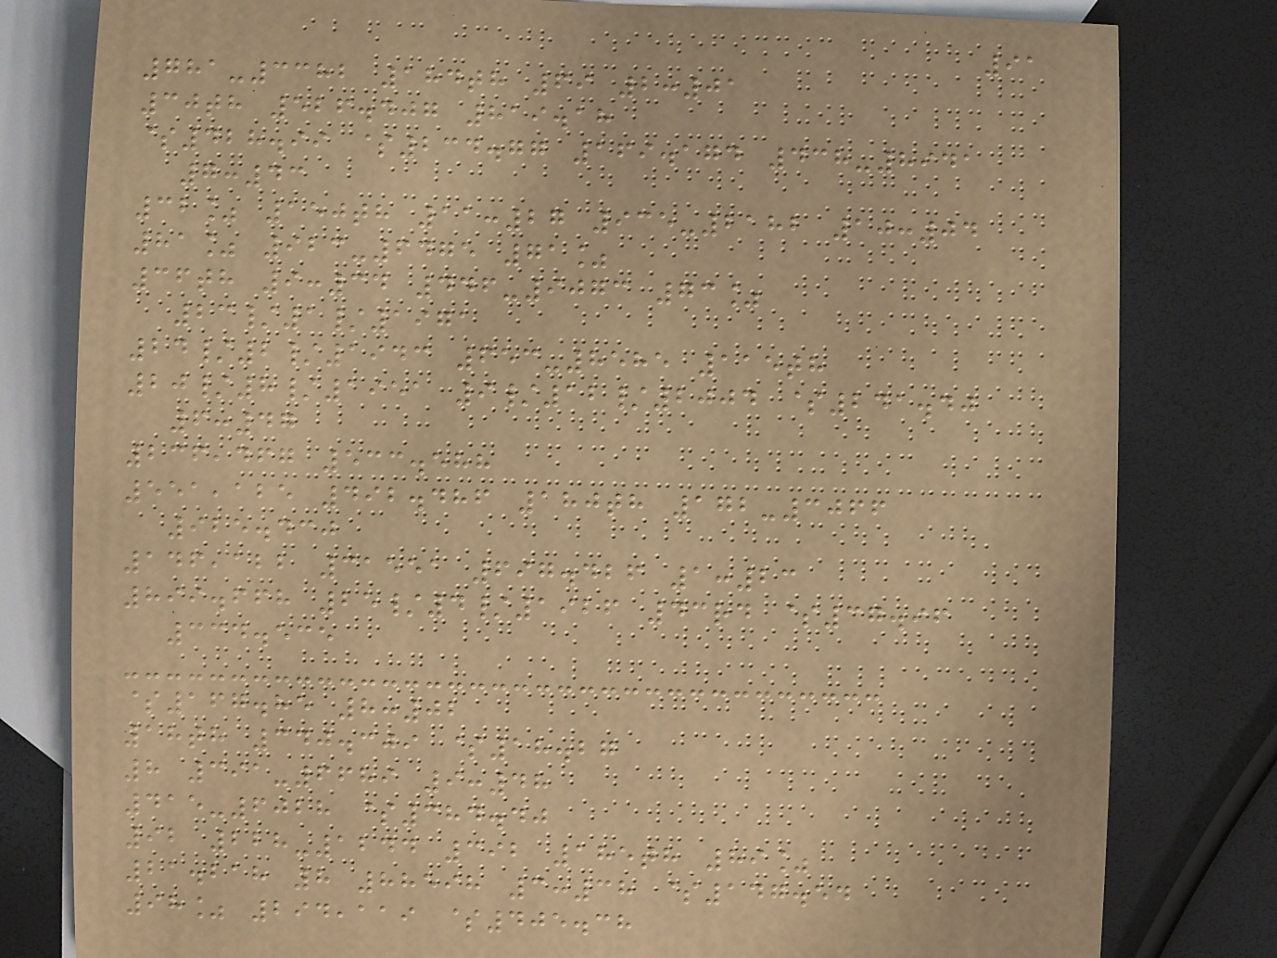91
781-3382 184th 69 2:01
30th 526.407 819.18
$428.99 $234.77 169.174 438-8941
7:43
32% 150th 11:27 935-2182 10:04
81% 923-6475 71%
36th 9:34 446-9073 73%
23/1/1971
24/2/1943 653-8585 115th
20/8/1951 9/12/2004 $241.40
6:47
236,467 533.588
551,125 492.486 180th 172-3066
925.430
146,122 31551 697.426 1:23
899.668 25/4/1926 43rd $37.96
334.535
$167.85 8:02
18th 340.309 $18.27
8 391-6689 9:48
415-6028 $384.40
92 228-1244 392 185th 89%
21.218 8 88598 3:38 $147.54
98% 294,119 $405.38
